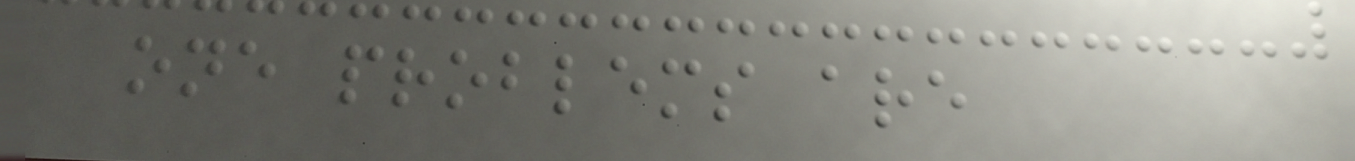one problems are
